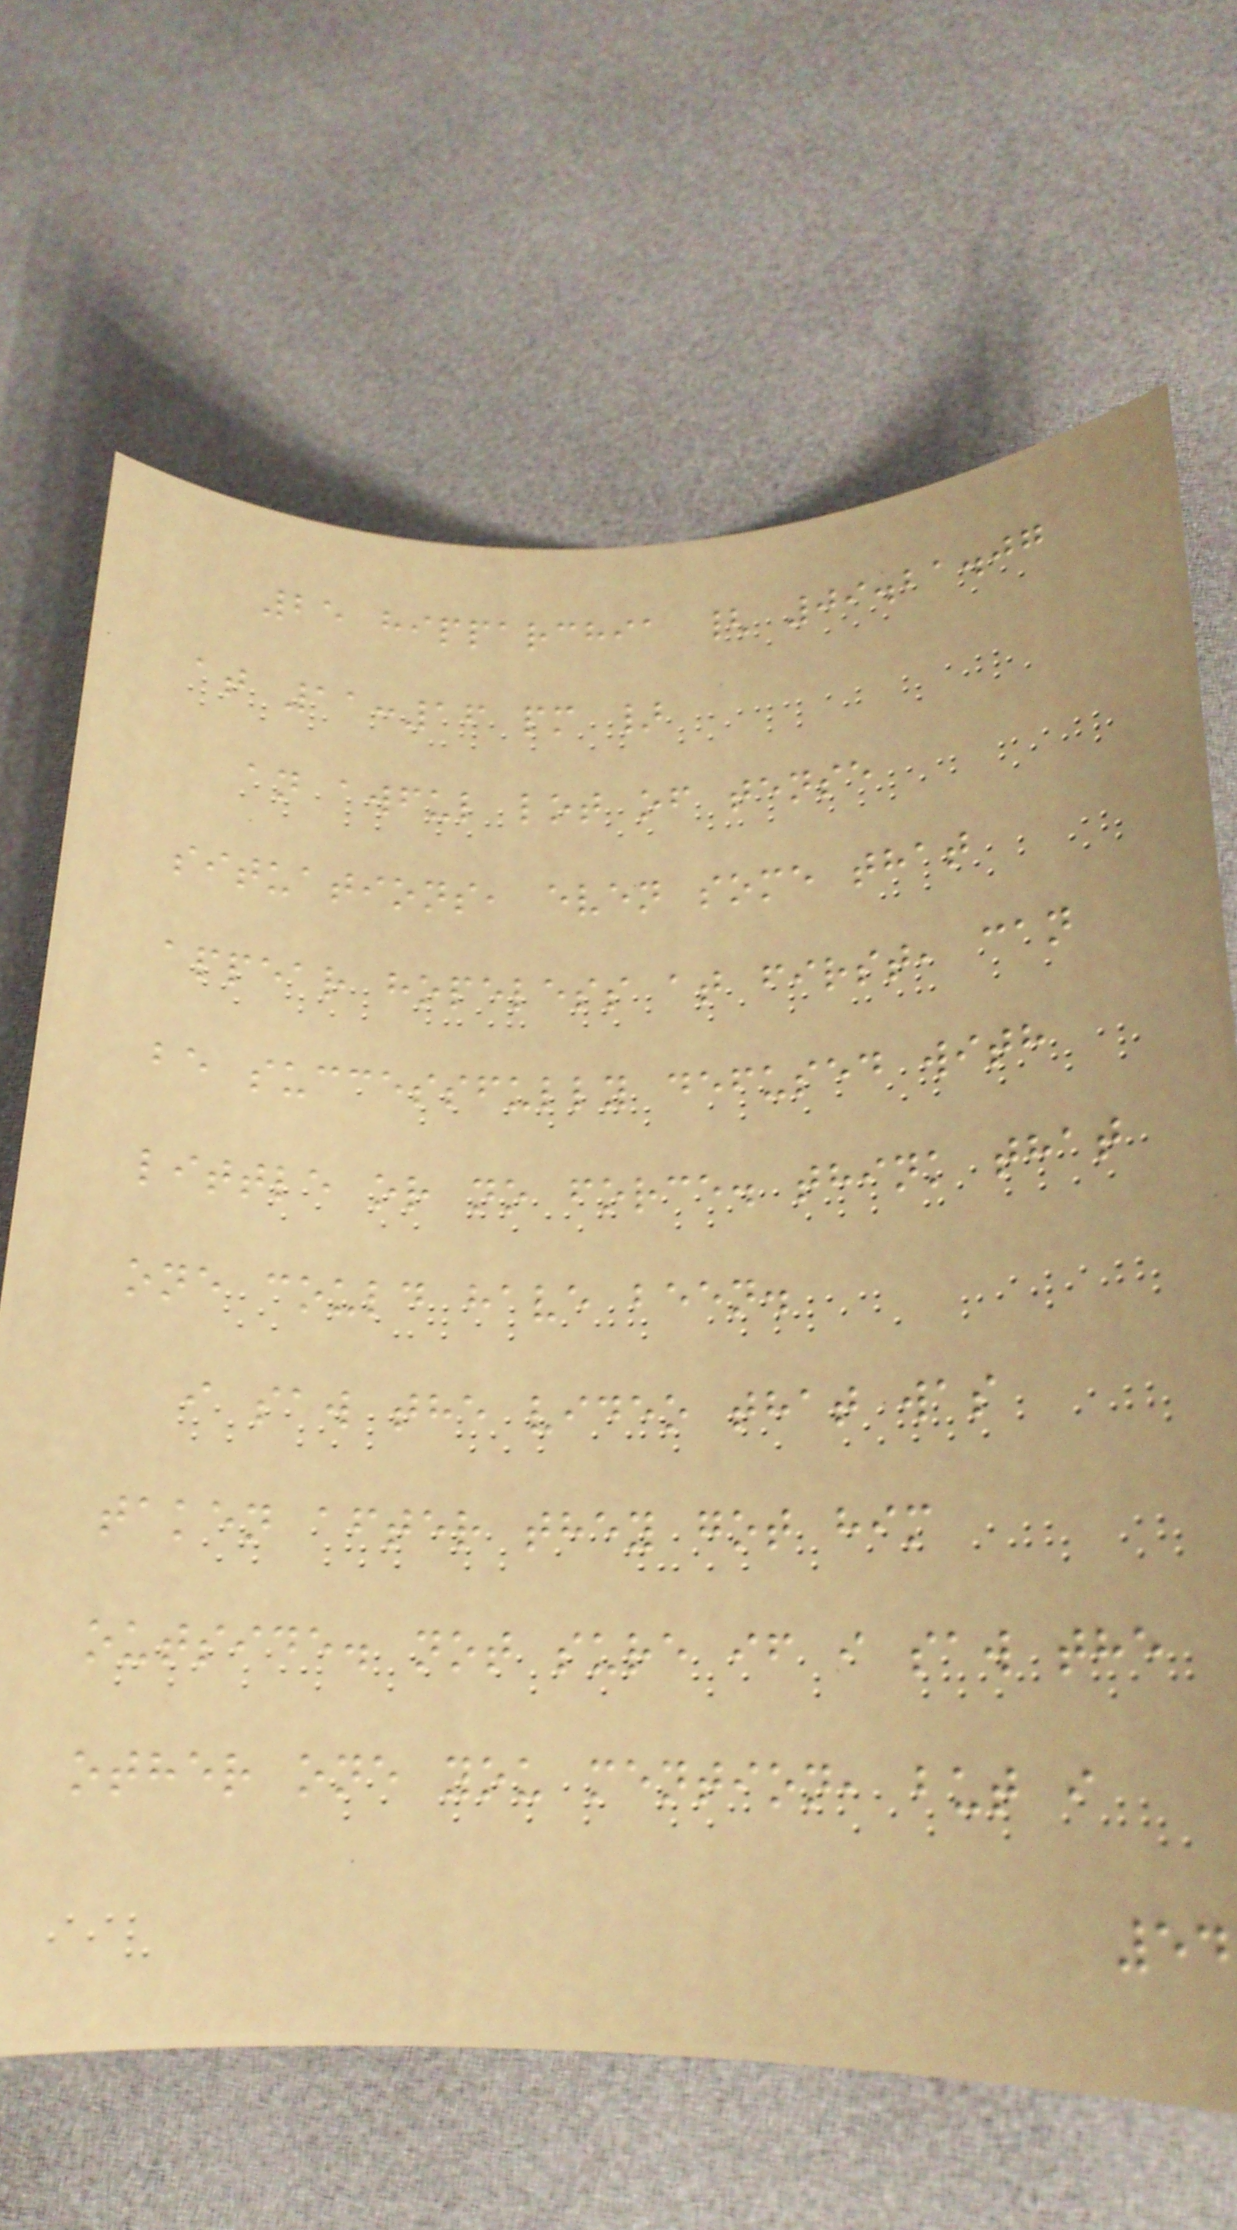25 hipparchia { 09.21.07
at 11:16 pm }
an awful lot of tense
situations, even some that
appear hopeless at first, can
be successfully defused with
little or no force. think that
one could have been.
i saw the video that was
taken after they got him
outside. not sure if i saw the
other one you mention, but i
54
